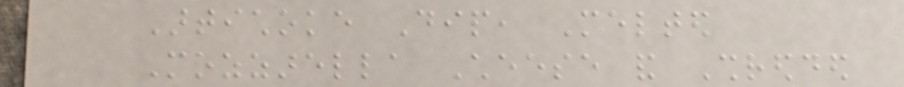Artichoke Dip, Melted
Mozzarella Cheese and Shredded
